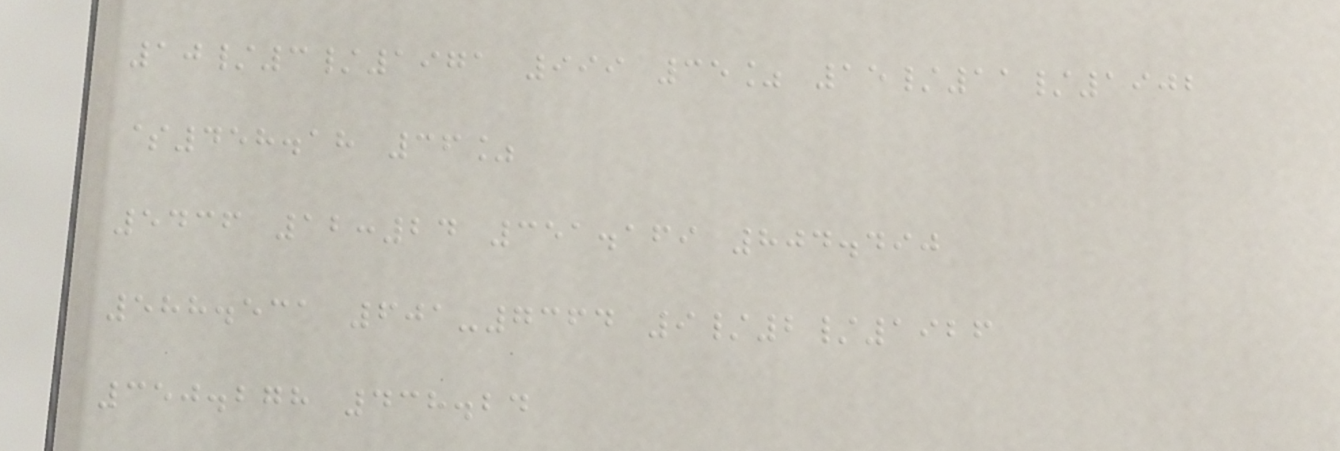10/3/1971 999 35% 15/11/1902
$458.18 36%
5436 12:24 351.169 804.490
588.531 601-7364 9/2/1926
350.278 438.24
